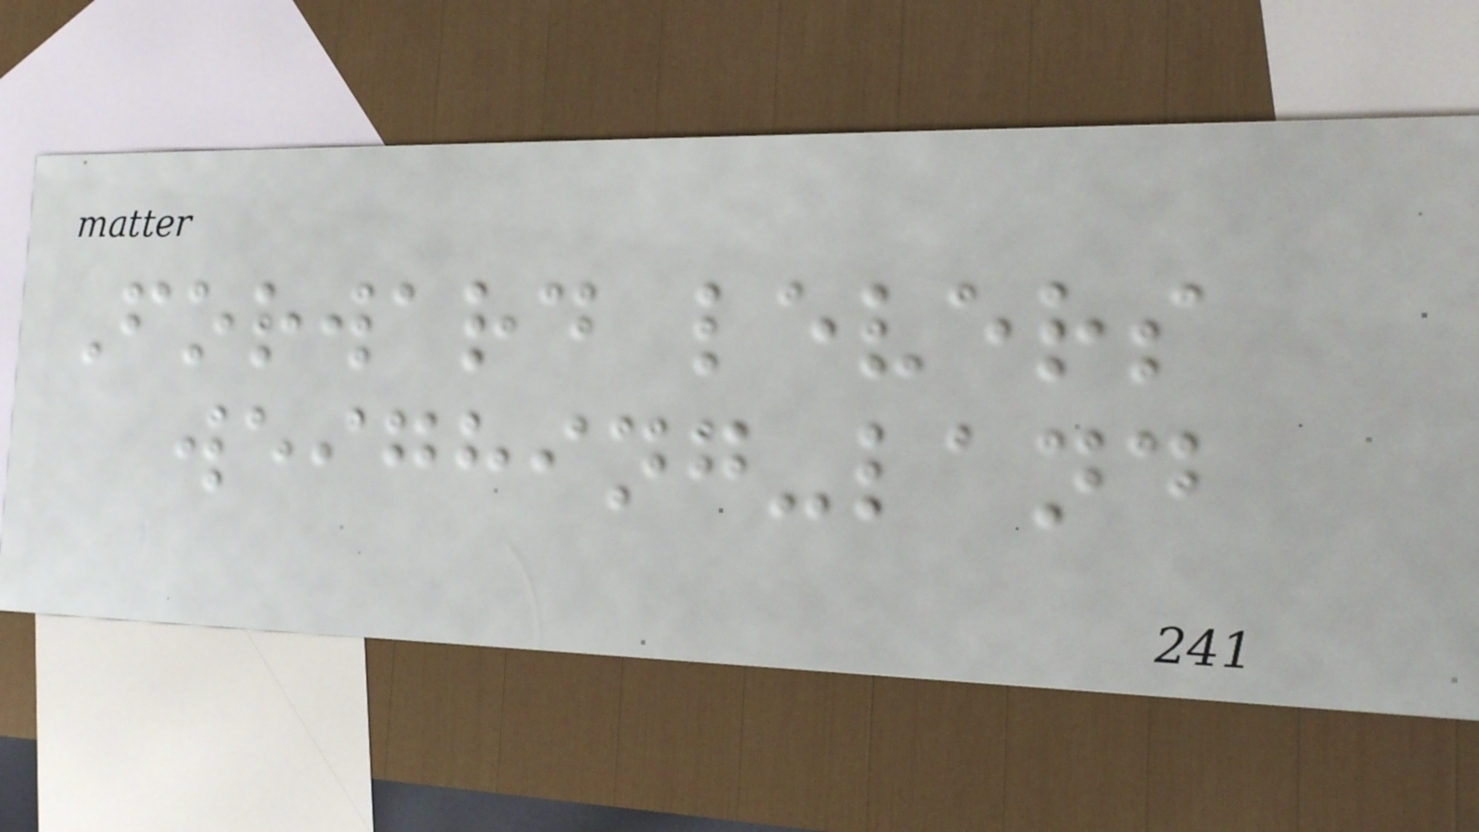Forward levers
weighing-land
